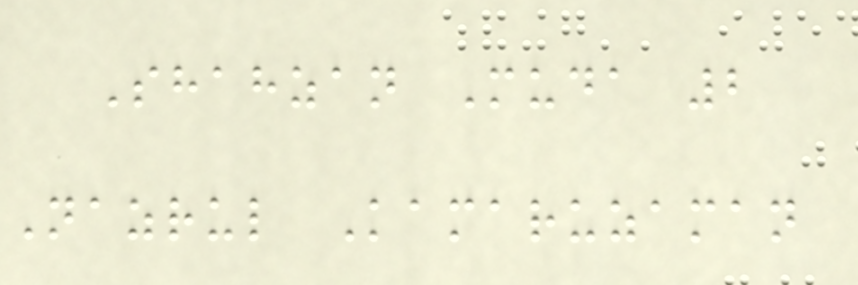Shahzan Muda 2
Nazrul Kamaruzaman
